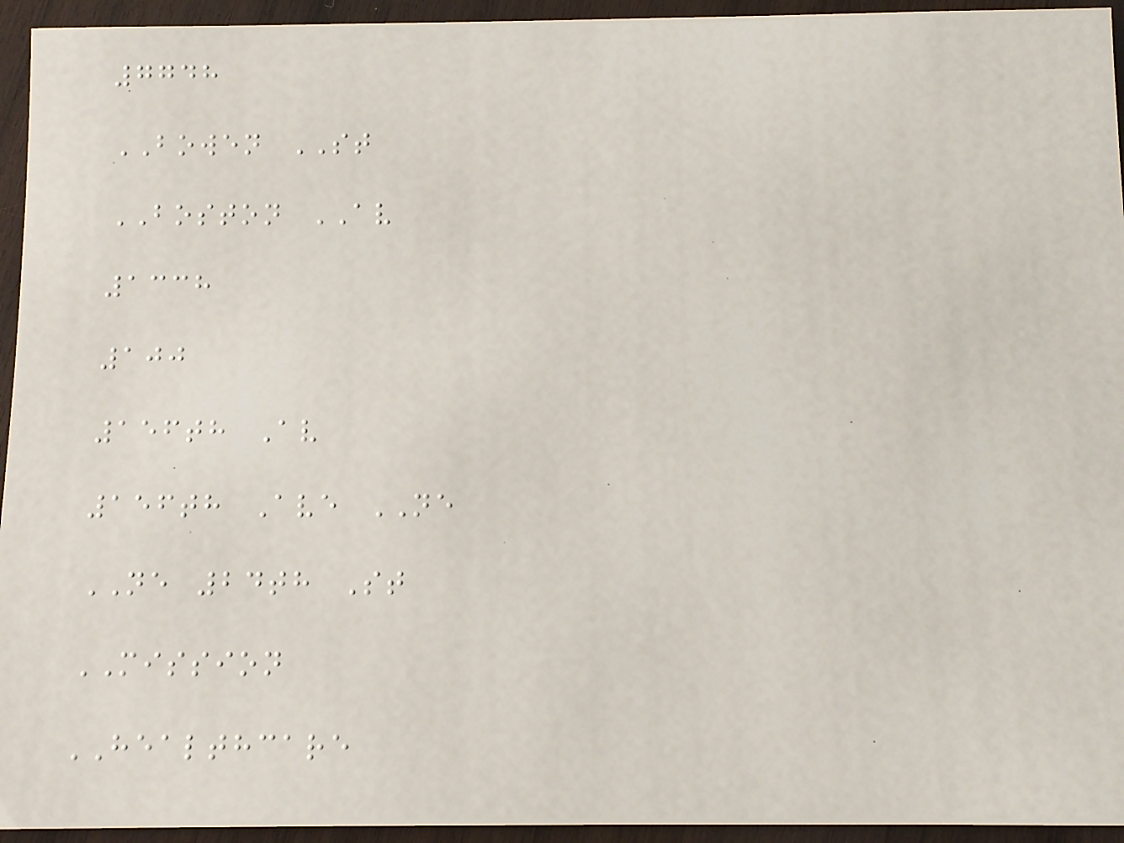7748
BOWEN ST
BOSTON AV
1338
100
156th Av
156th Ave NE
NE 24th St
MISSION
HEALTHCARE
